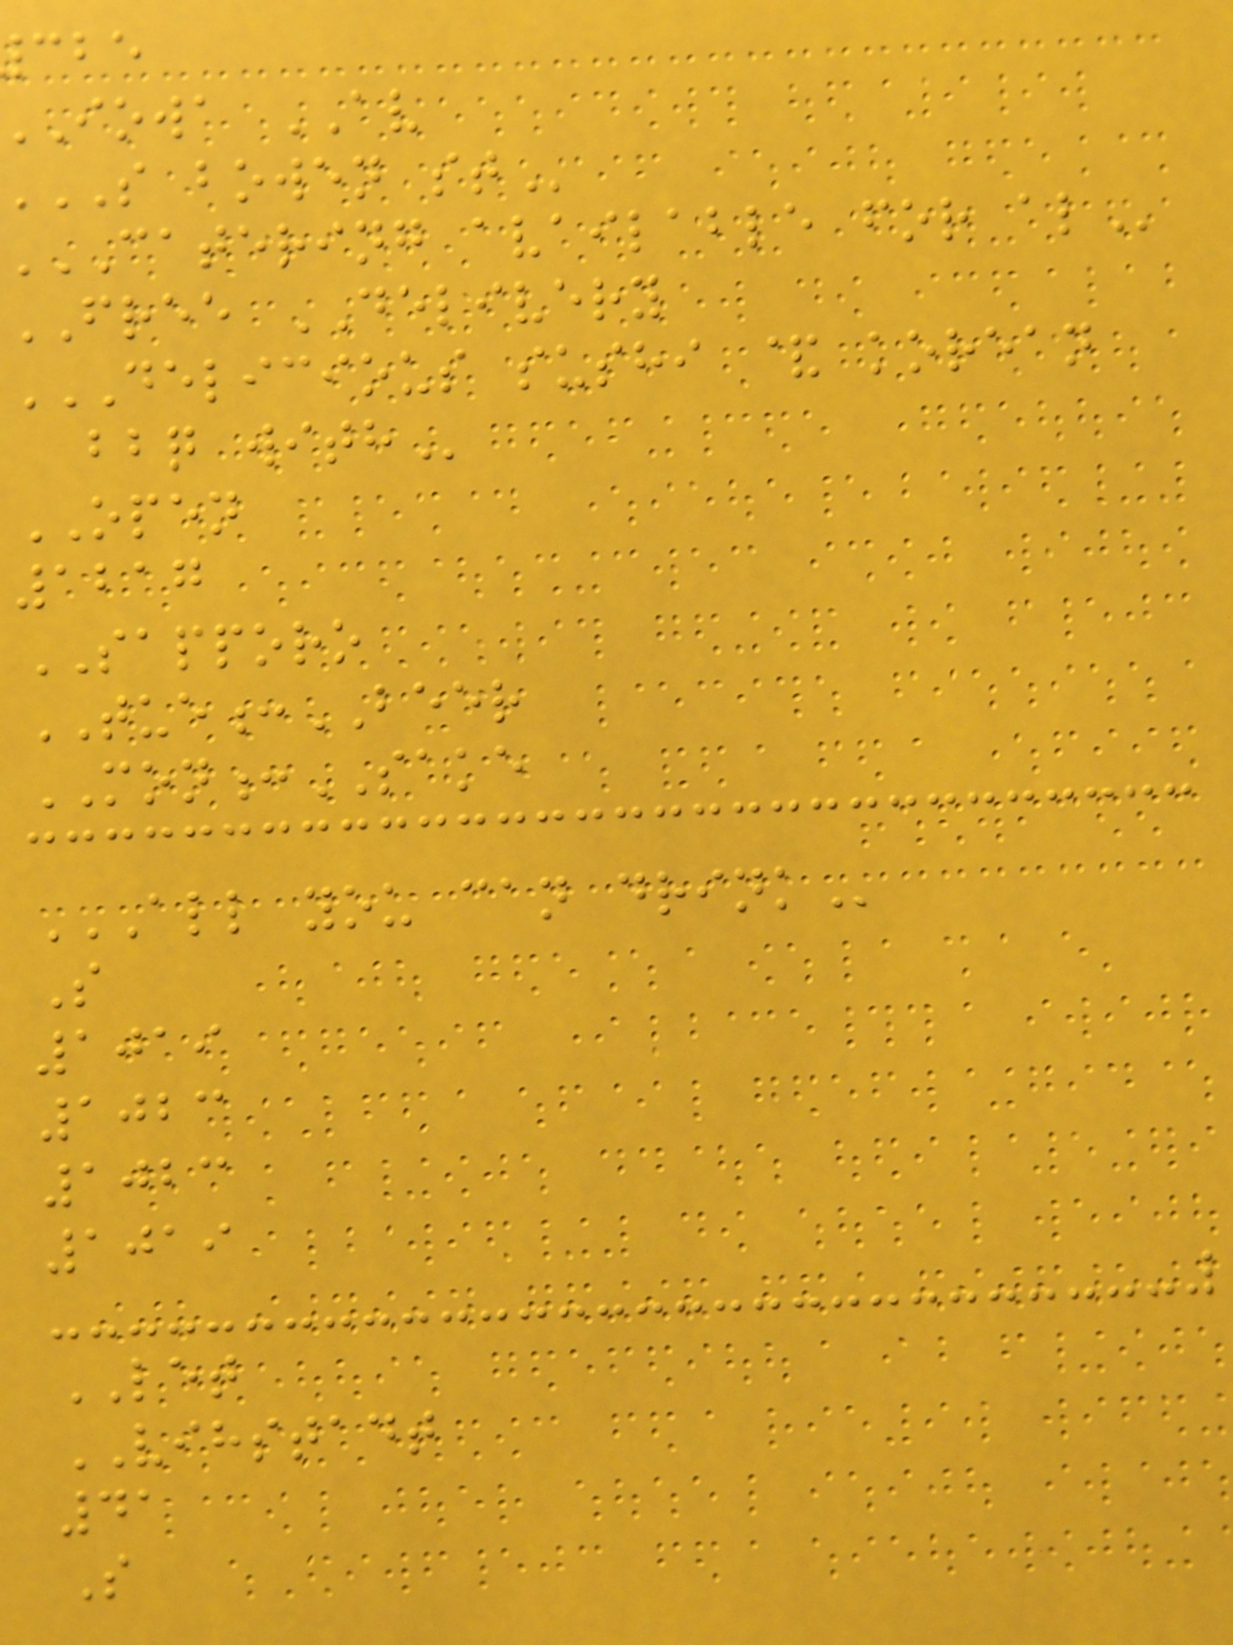iowa AV
S bowen
CATERING available for
FREE DELIVERY
DELICIOUS SUSHI & KOREAN
OPEN
1217
SAPPORO
TUE:BEER
MON:SAKE
ALL YOU CAN DRINK
S
1019
1023
1023
1019
LET
VIHSTADT
41
S
